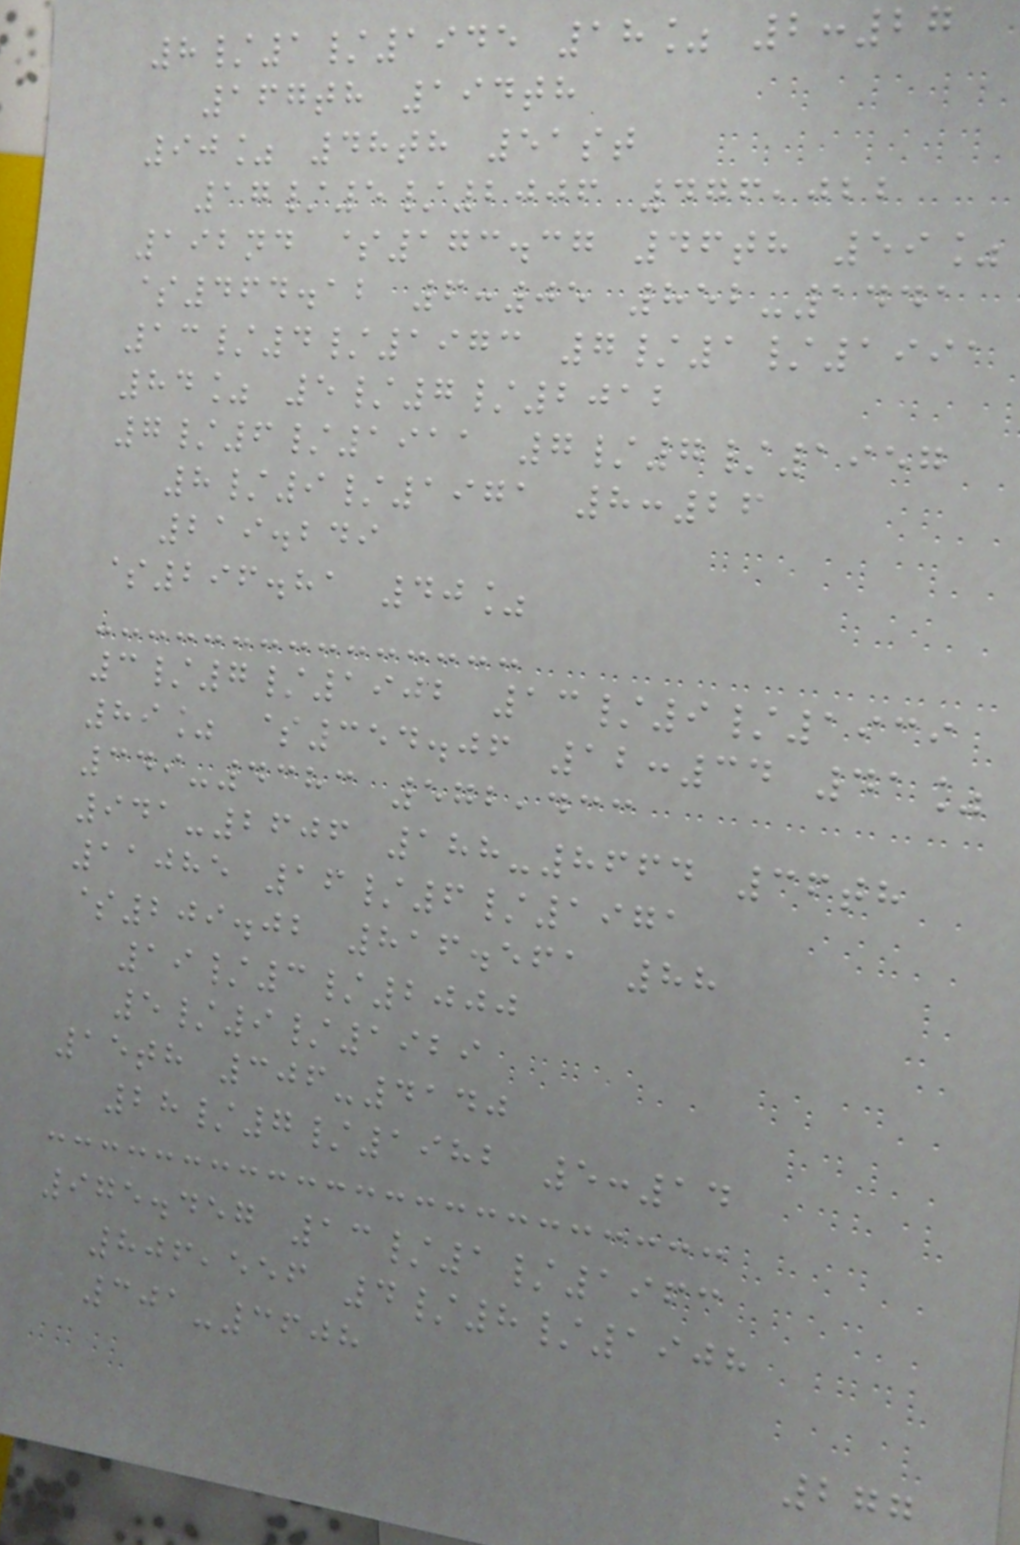8/1/1945 18% 2:27
167th 194th
90% 48th 51st
17/5/2006 476,022
192nd $173.37 46th 59%
$464.12 6:05 852-1441
13/4/1973 7/1/1991
84% 5/7/2012
7/6/1911 7/7/1957
8/9/1971 8:26
219.249
$296.81 40%
3/7/1902 13/9/1939
89% $354.06 12:34 41%
349-4383 572,433
941-2606 188-8664 36th
11085 16/6/1971
$209.02 816.561 88
19/3/2000
5/9/1929
15th 306-4140
28/7/1982 5:14
975.457 13/1/1963
806,556 4/8/1908
301-3608
277
